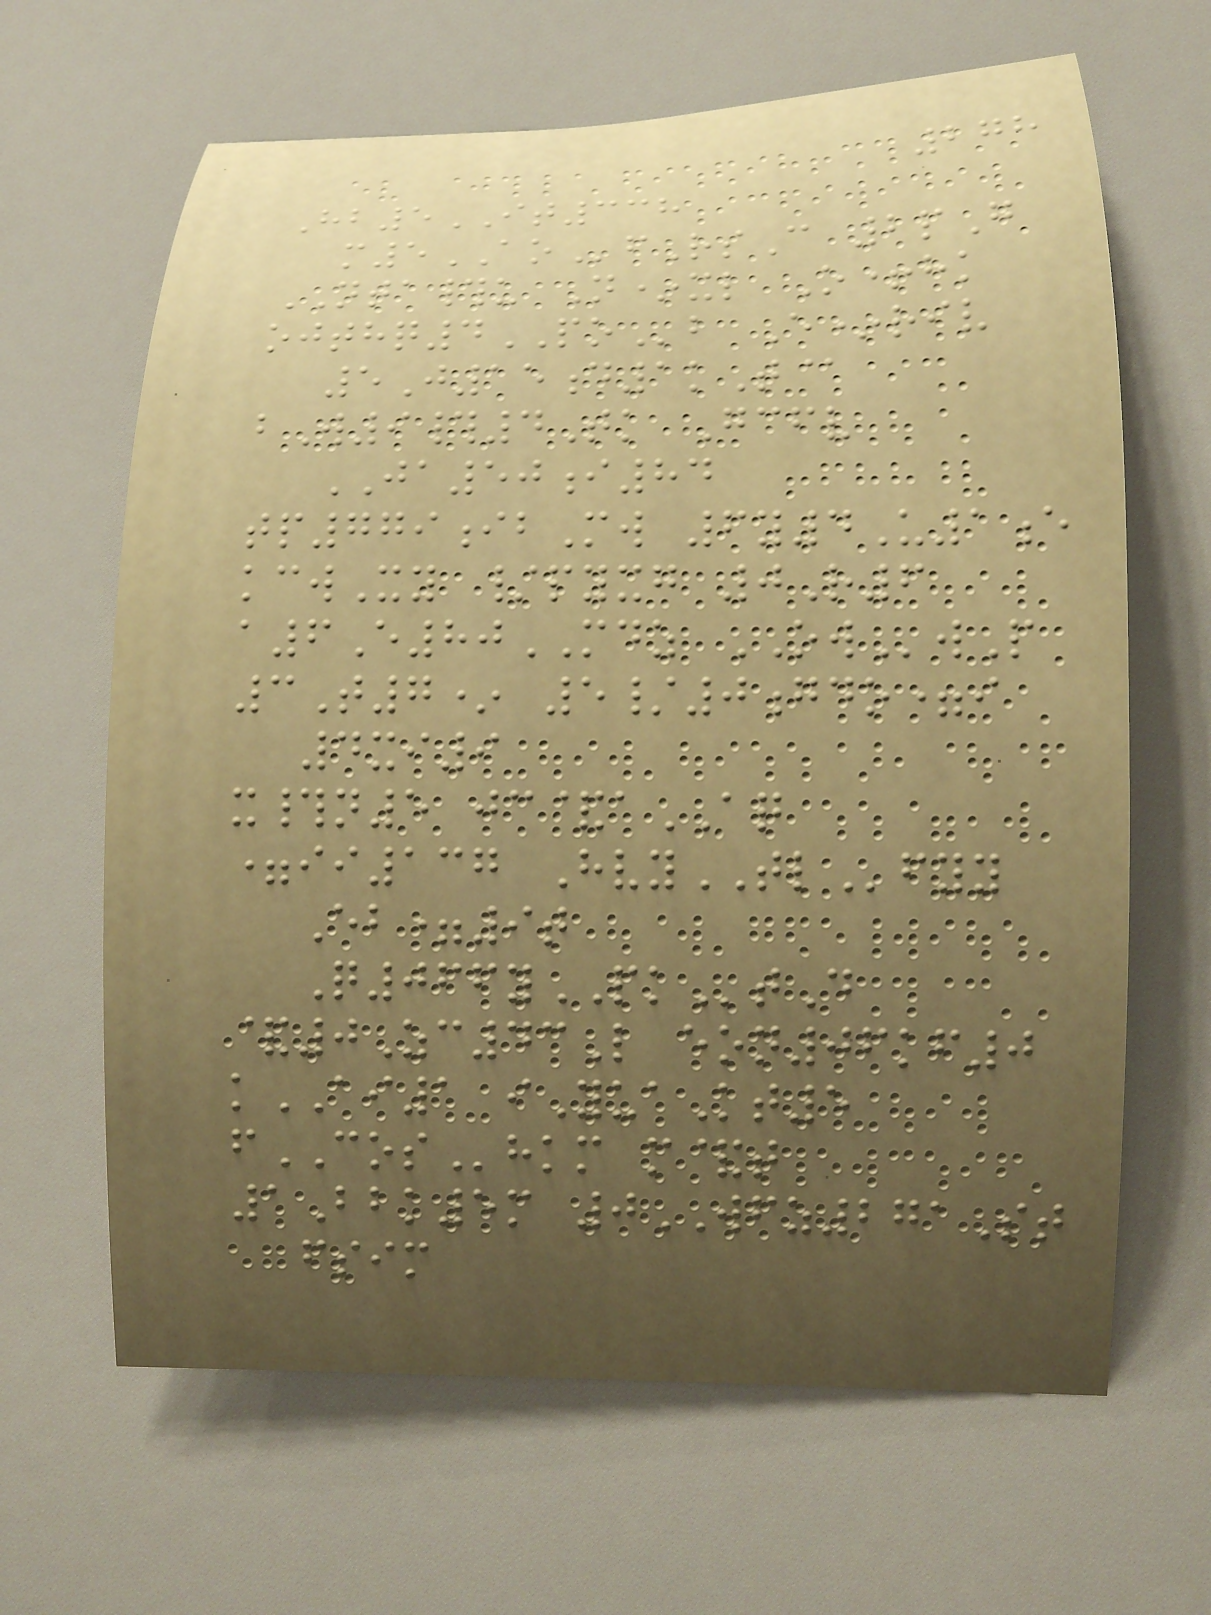278
Hb5IT338
m5AOfRsC 2pG
NTA#u N*xl O+hk
ojthq4POb E*riv
5J15d1kT@
bW9#4Tk Gcfv
JA50i84
tp779ibMw 6y4U1e
kcwXy /pyxg 0R6
a6E80MDZ OWwP
3T7* 5/0gdo=i
4xi9
x#n5 jc&aAQ
=ii137 HvyTLfyy
Eb=9t
Q066yPKtD
&0Zc43L eon06kf0
kAI1 iYuaKt5
fCOShkm m&t
1Bbk5m 0WFZ271St
fsim
